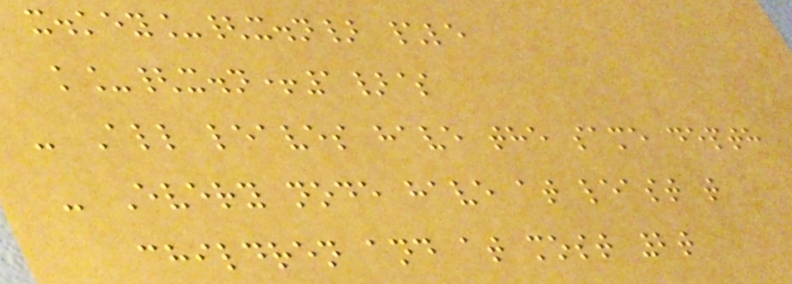x.key_{x.n} \le
k_{x.n+1}$
- All leaves have the same depth
- Every node have at least t
children and at most 2t
